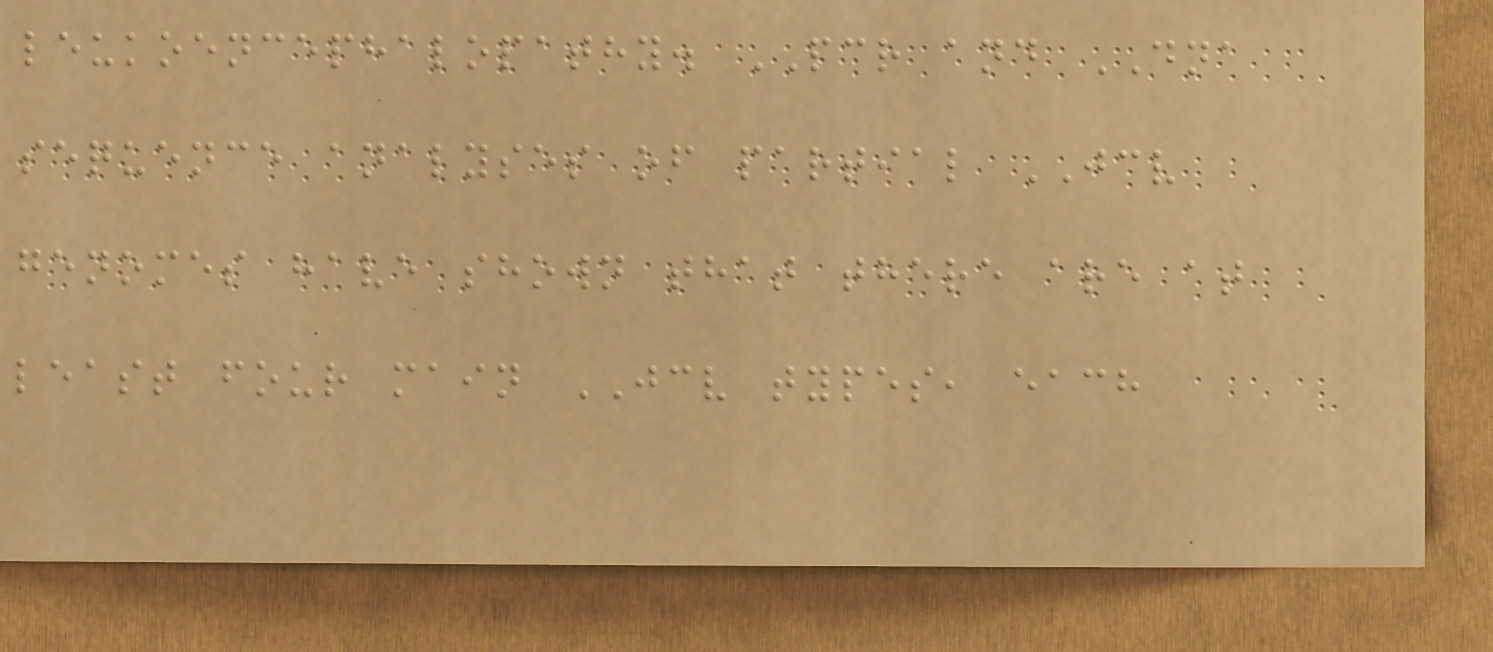leukoencephalopathy. PCR and DNA
sequence analyses of partial JCV
genomes have shown that there are at
least four main JCV types, each
